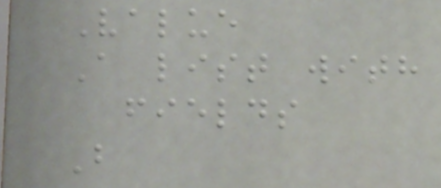Value
A list with
fields
B
